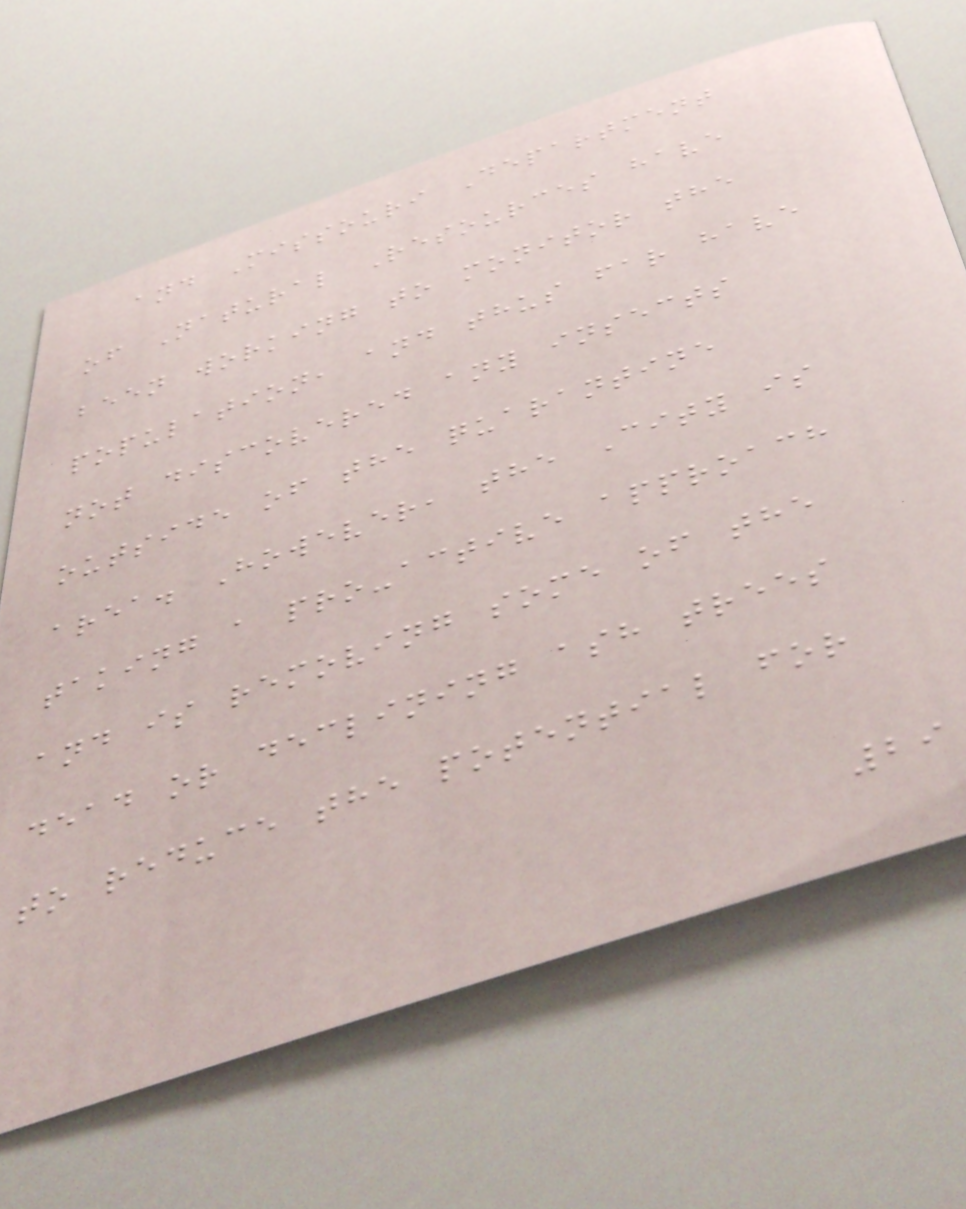and Missouri Department
of Natural Resources have
been working to monitor the
population, and thus far have
not discovered any insects
outside of the quarantine
area. However, the City is
taking a pro-active approach
and is removing some of the
dead or declining ash trees
to reduce the potential for
29
